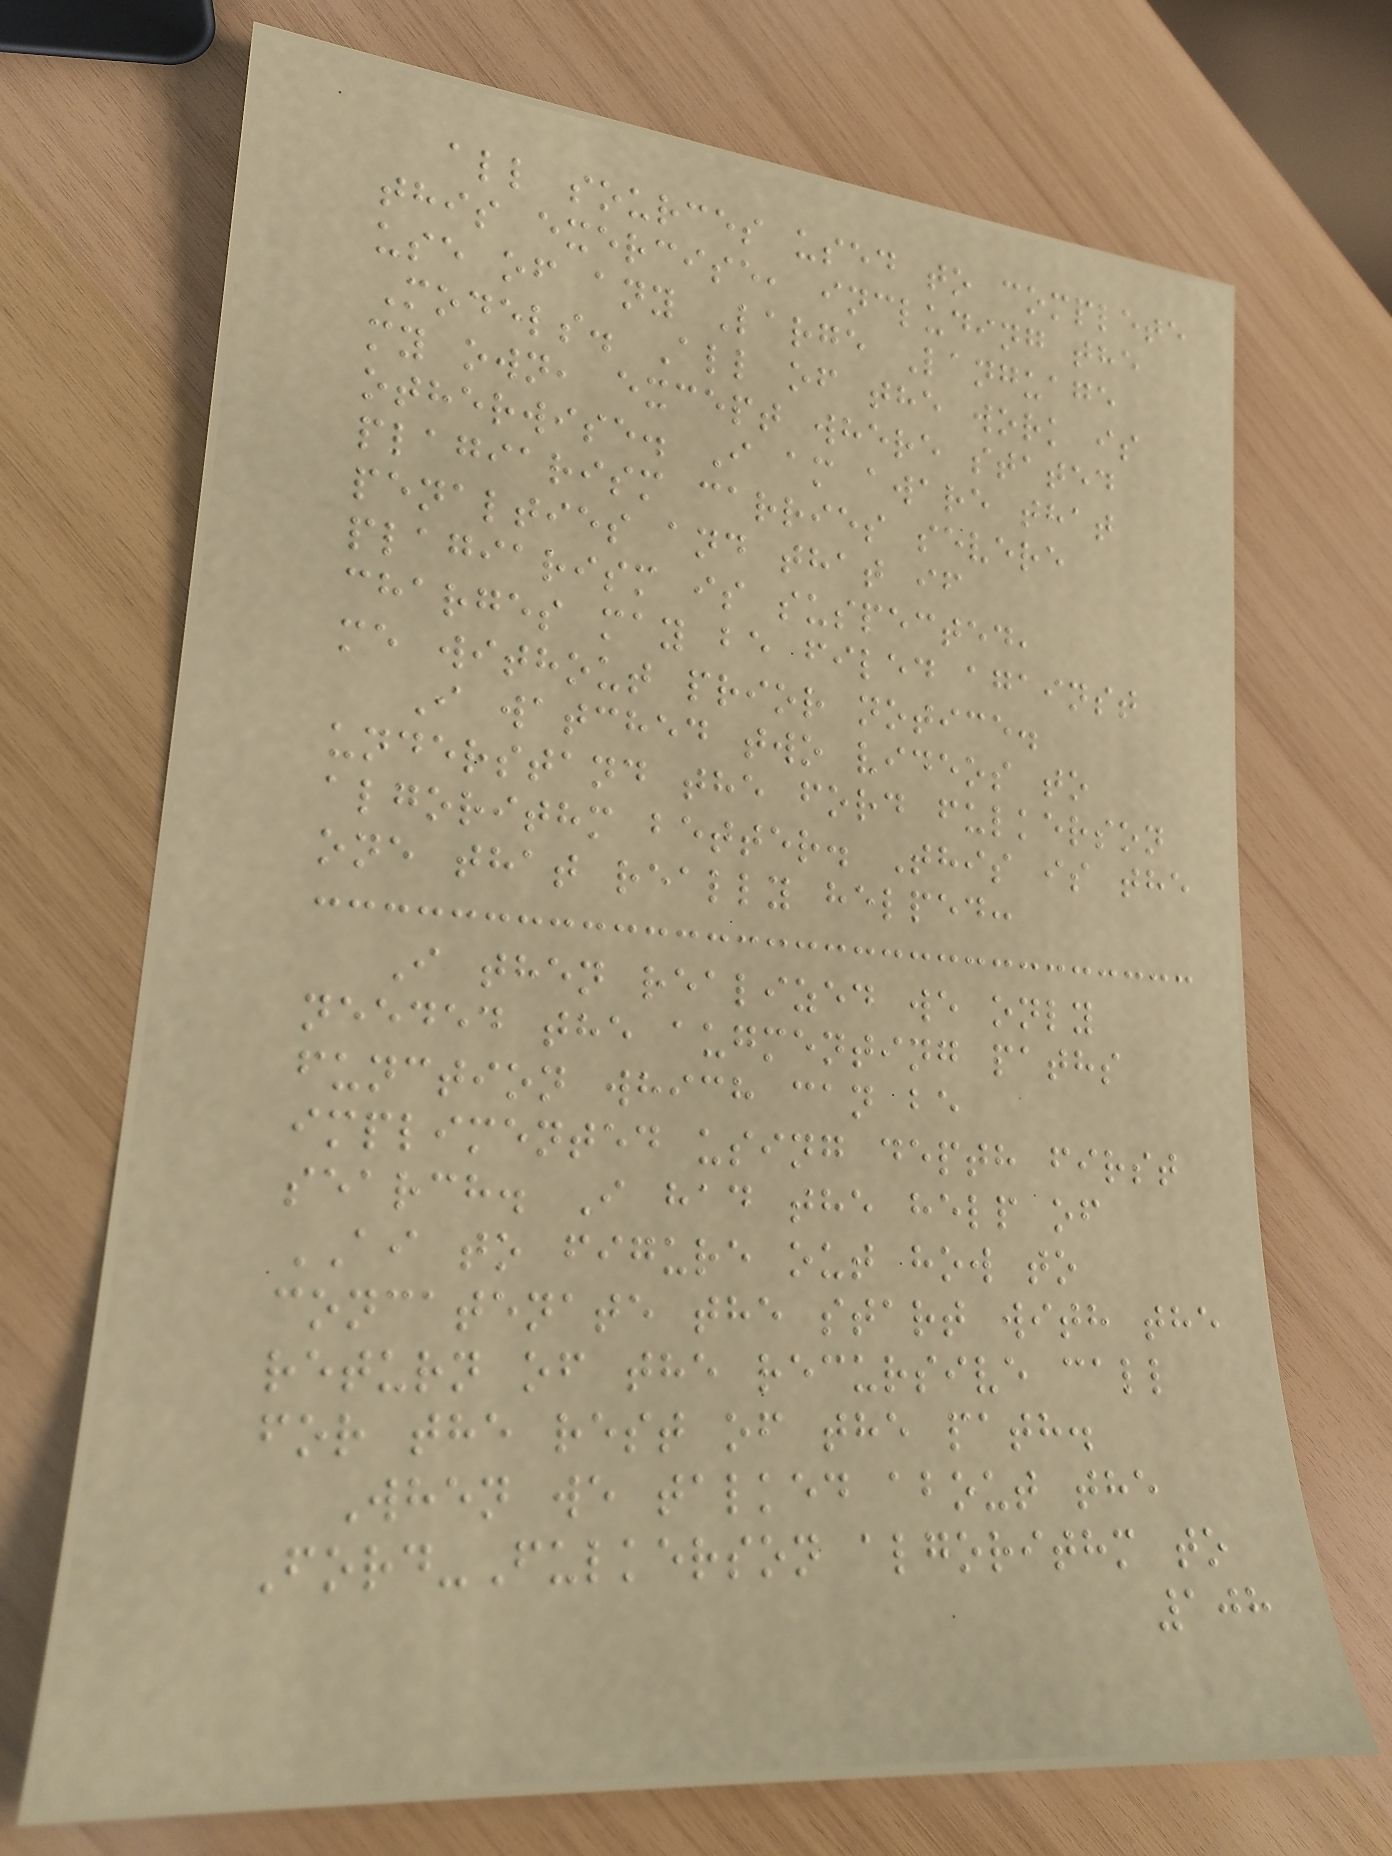all sources used to complete
this exercise, including the
use of any Large Language
Models. All of the work is
my own, except where stated
otherwise. I am aware that
plagiarism carries severe
penalties and that if
plagiarism is suspected,
charges may be filed against
me without prior notice.
I watched two videos to
understand the ford fulkerson
algorithm better. This is the
one that really helped:
I then realized we only
needed the augmenting paths
function which can be
implimented using depth first
search. I had the help of
AI to figure out how to
concatenate the start with the
return of the recursive call
for the rest of the path.
When we talked about the
Ford-Fulkerson algorithm to
108
